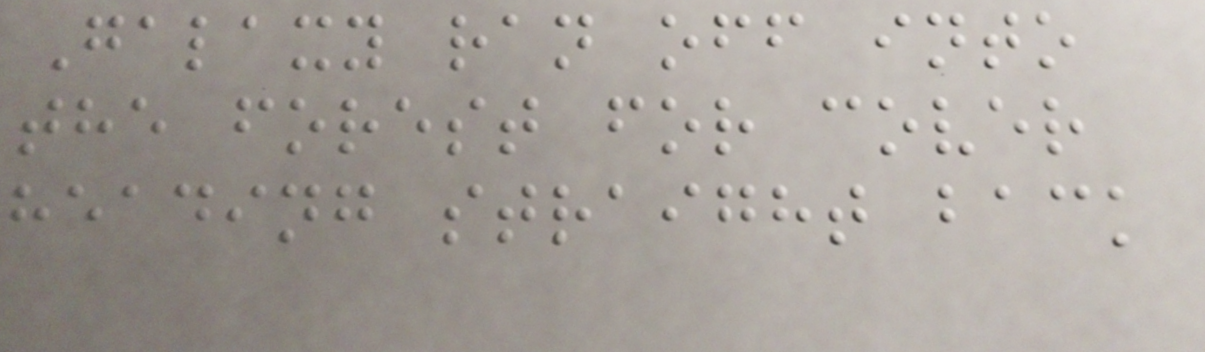Galaxy ran off into
the forest for cover
heading straight back
